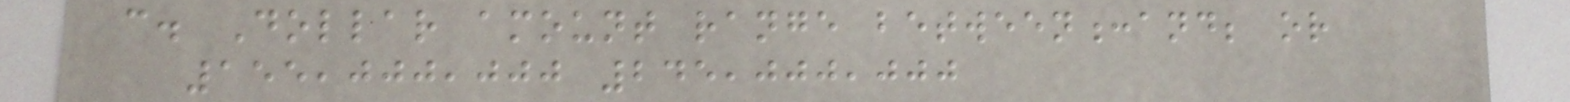c. Dollar amount range between:and; or
155,000,000 245,000,000
